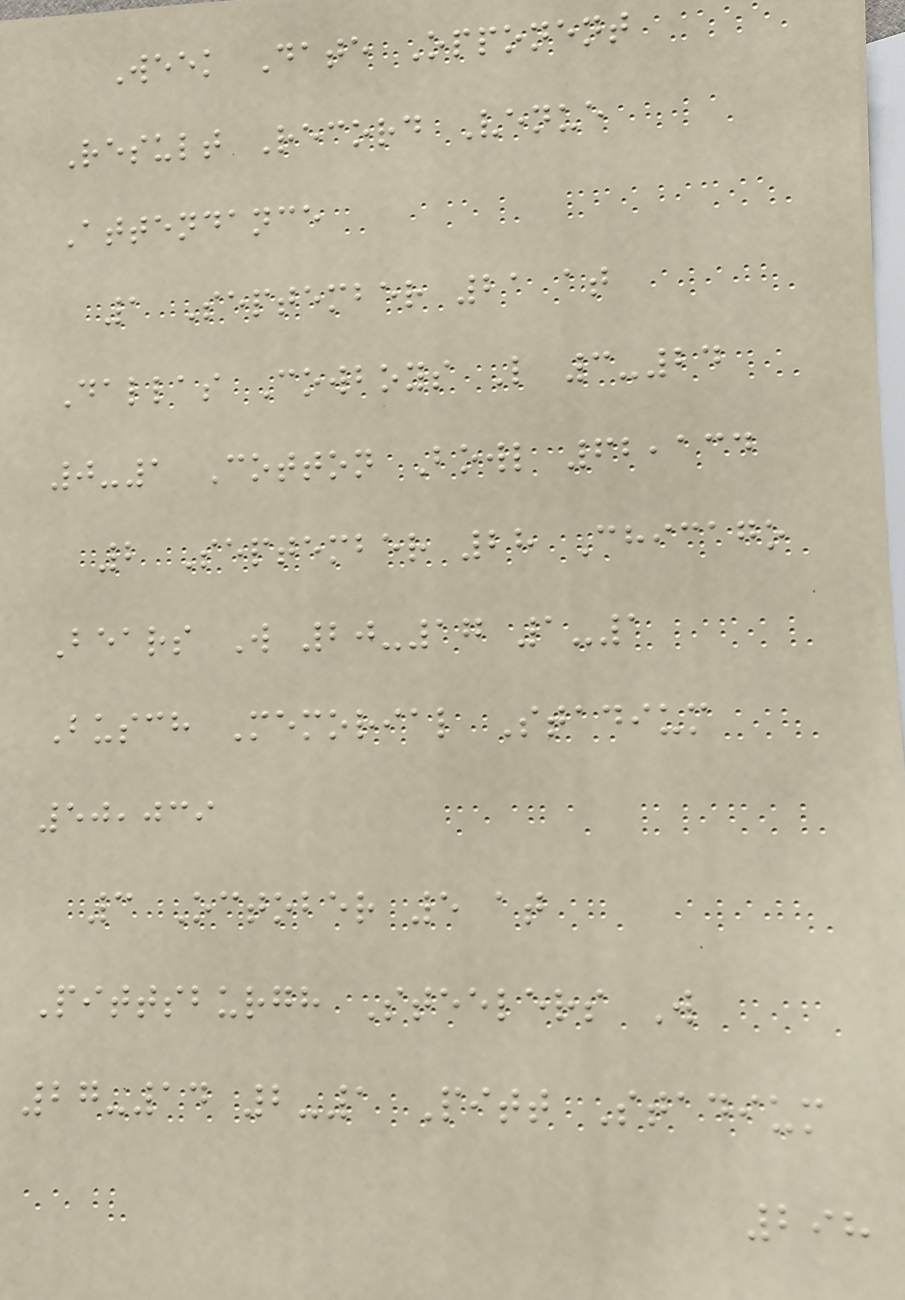Week Date Opponent
Result Record Venue
Attendance
1 September 21 at
Dallas Cowboys L 3-24
0-1 Cotton Bowl 62,134
2 September 28 Chicago
Bears W 20-17 1-1
Busch Memorial Stadium
50,039
3 October 5 at
Pittsburgh Steelers W
27-14 2-1 Pitt Stadium
298
